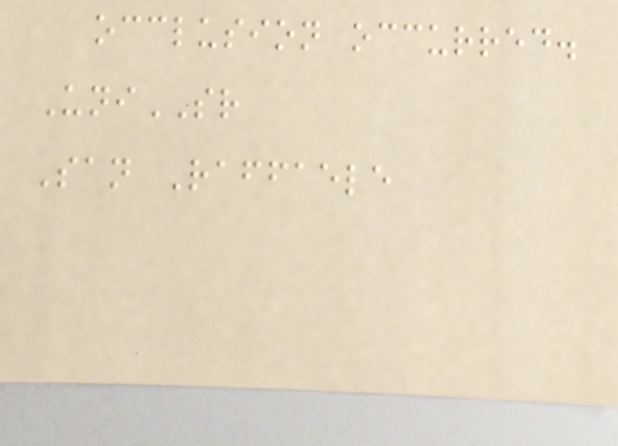occlusion occurred.
UniSR
San Raffaele
